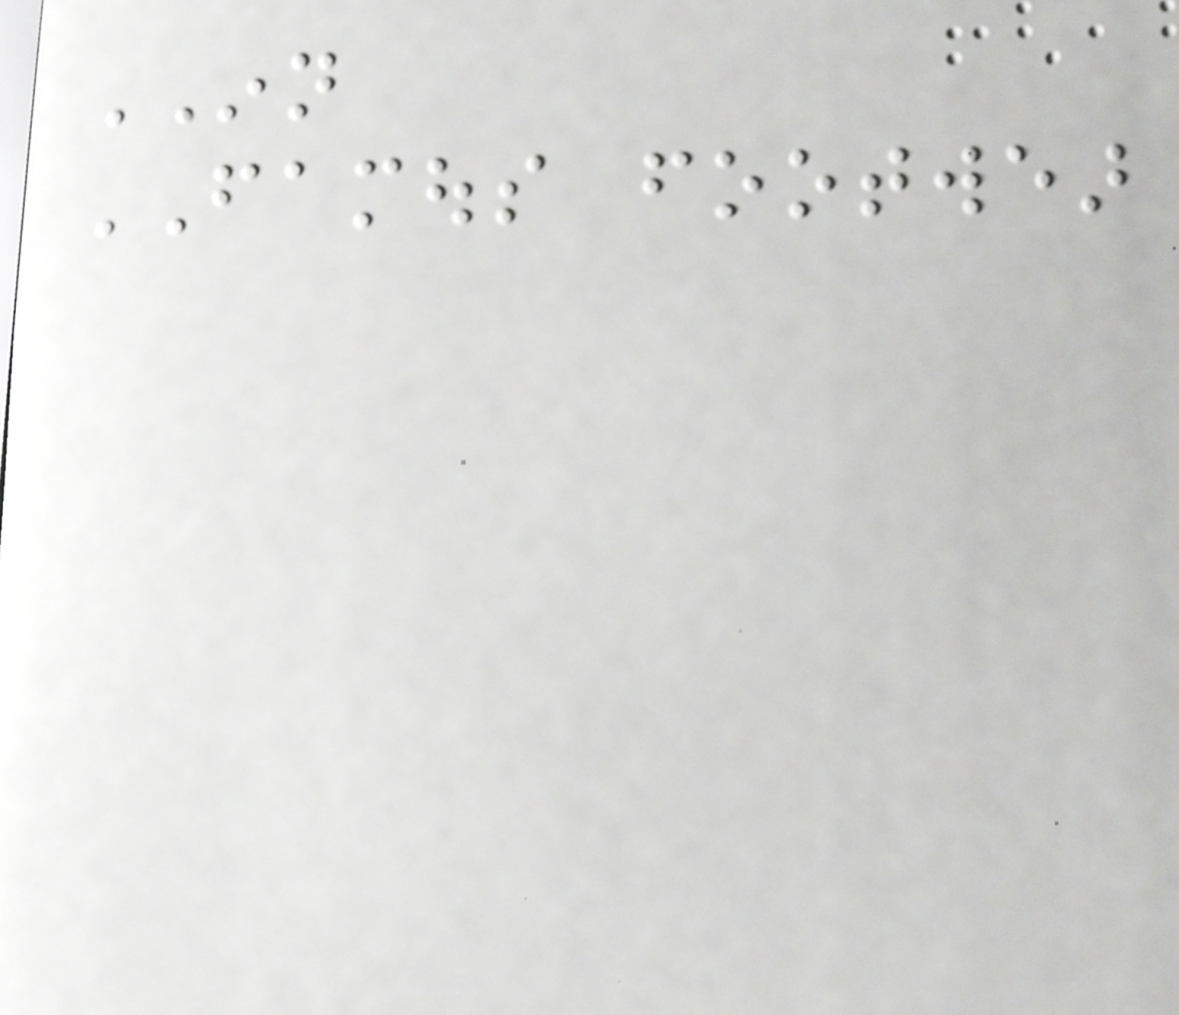INN
FAMOUS footwear
